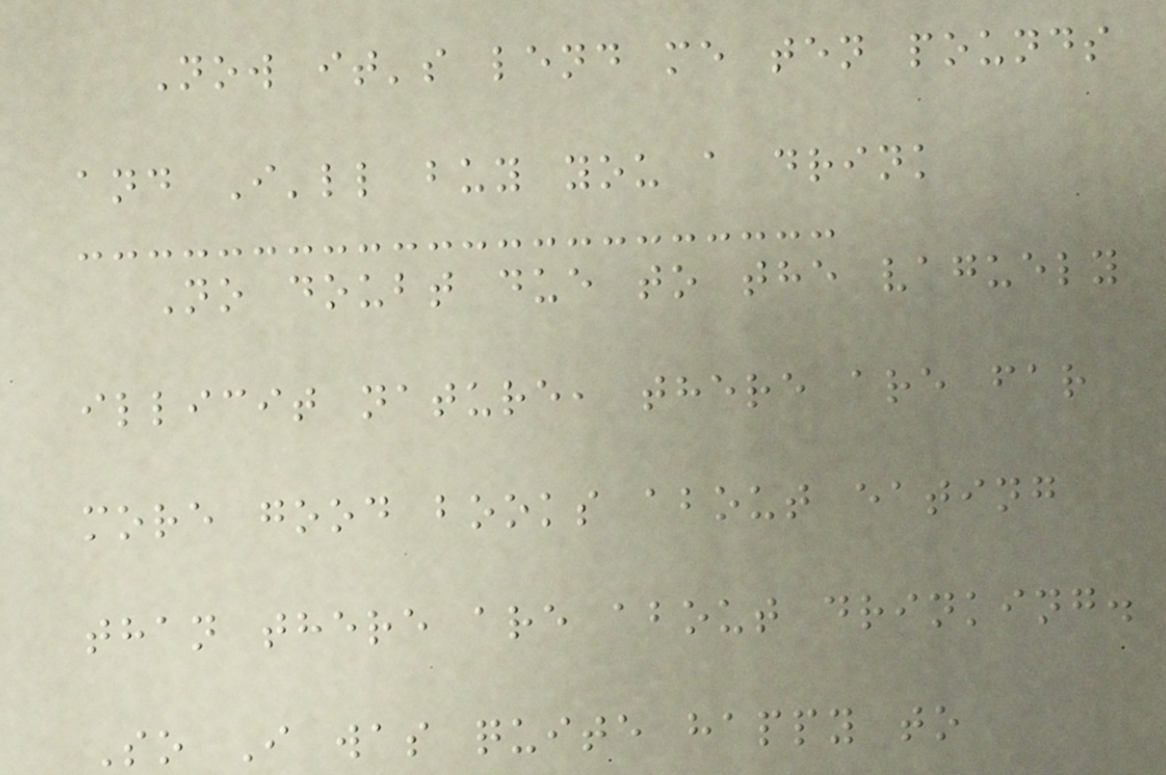Now it's lend me ten pounds
and I'll buy you a drink
No doubt due to the vaguely
illicit nature, there are far
more good books about eating
than there are about drinking.
So I was quite happy to
